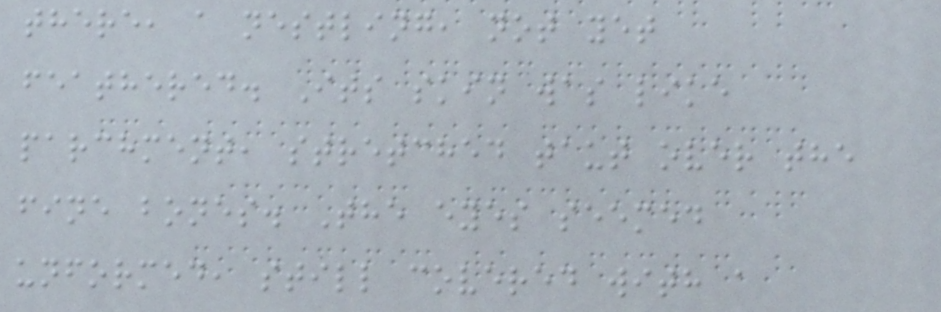there, a nestling, not yet
feathered. Its skin was like
parchment, stretched taut over the
fine bones. The eyes seemed
unformed, still covered with a
